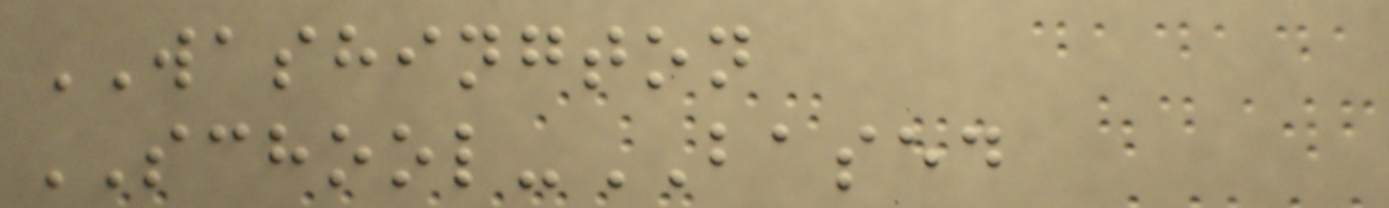WASHINGTON
SCHOOL-BASED
